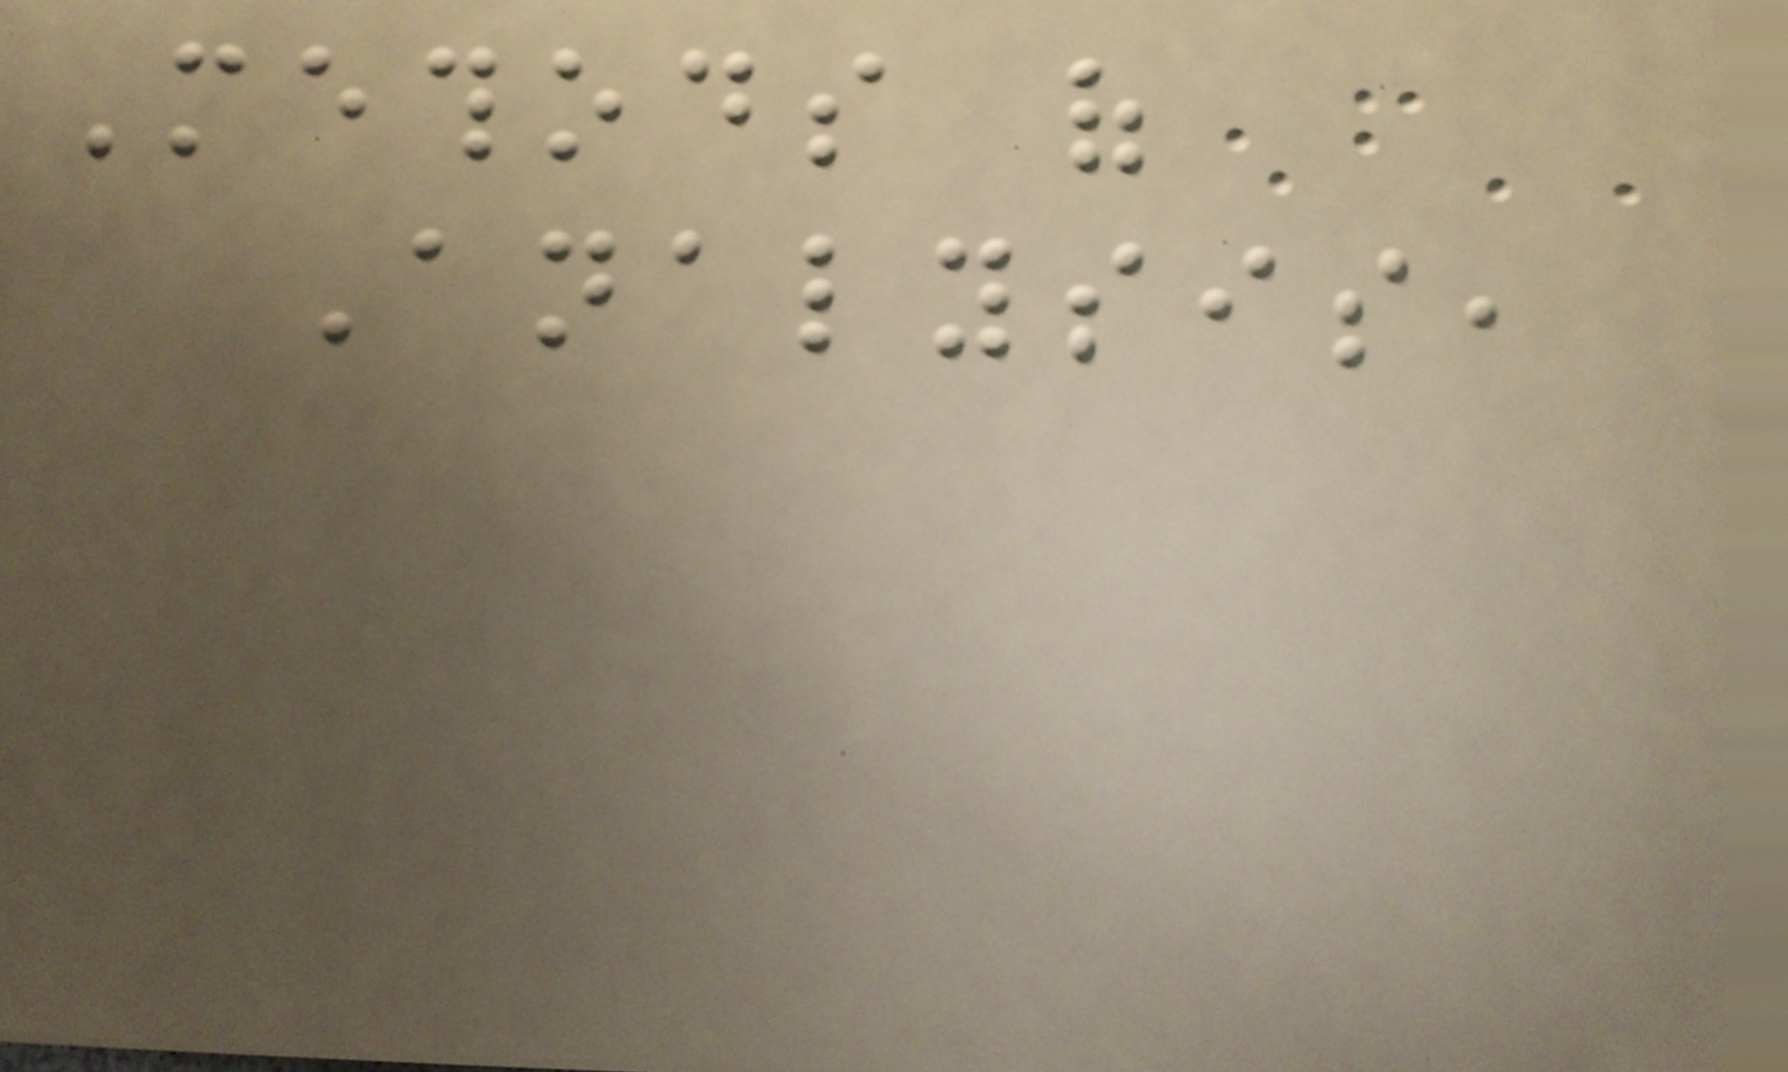Methods of
Analysis,
